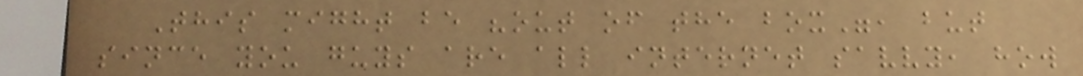This might be "out of the box", but
since you guys are all internet savvy, how
